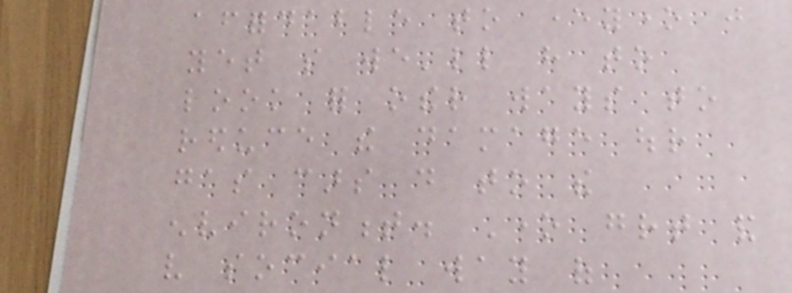affordable to everyone just
yet so we'll have to
look for other ways to
reduce the damage our
gas cars do to the
environment. One great and
very social way of
